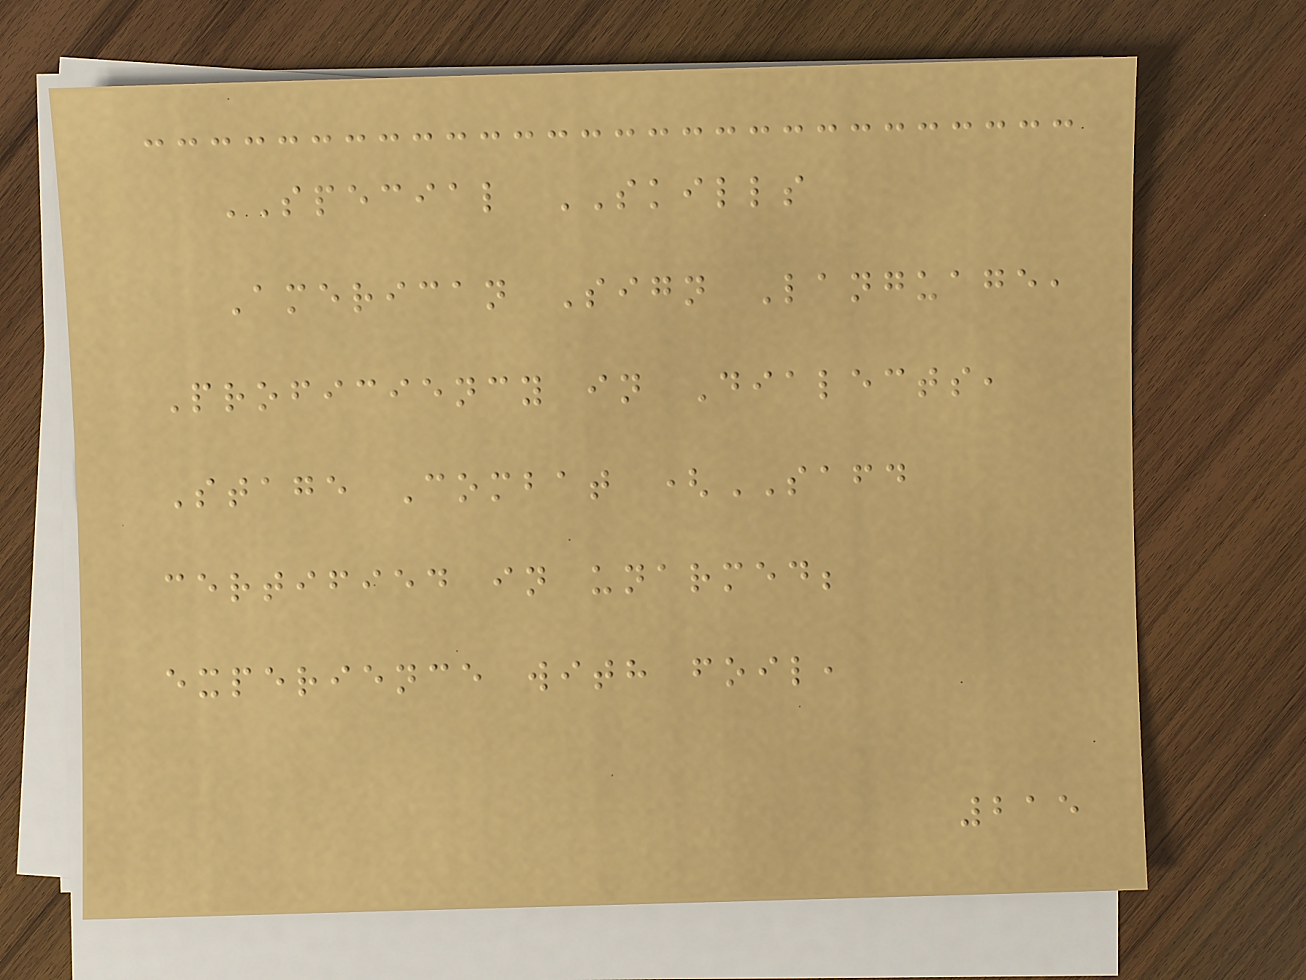SPECIAL SKILLS
American Sign Language,
Proficiency in Dialects,
Stage Combat (SAFD
certified in unarmed;
experience with foil,
215
